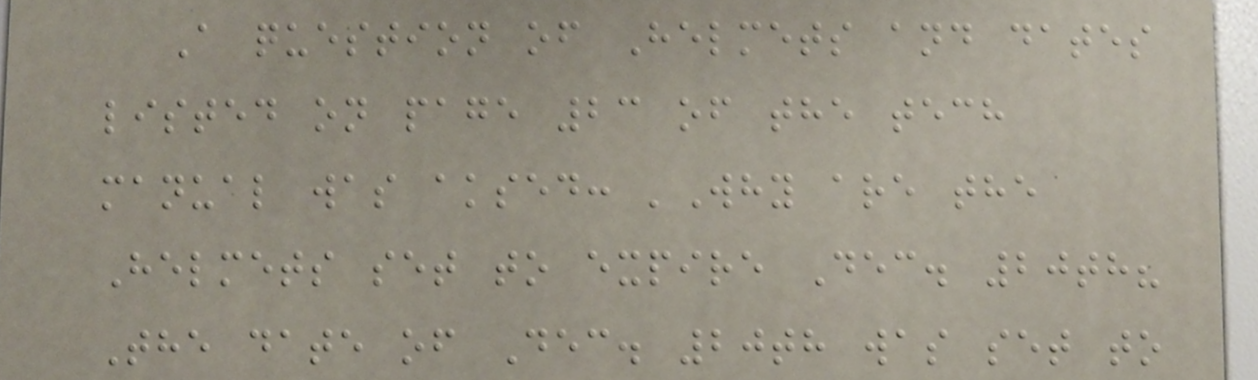A question of Helmets and dates
listed on page 23 of the tech
manual was aksed: 'Why are the
Helmets set to expire Dec. 20th?
The date of Dec. 20th was set to
